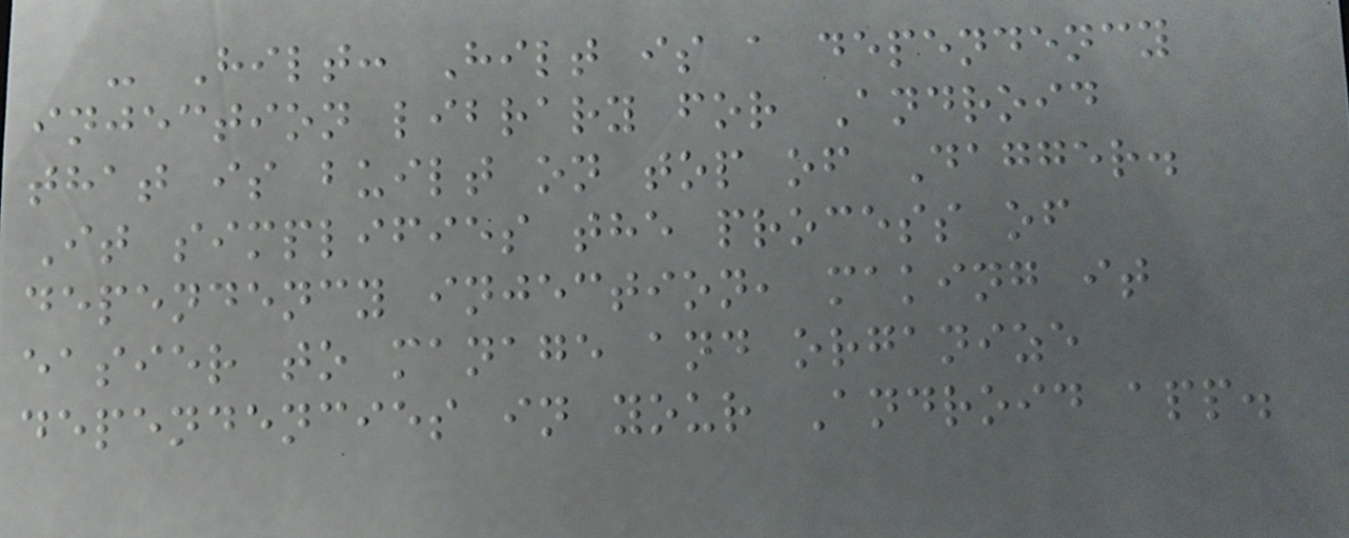- Hilt: Hilt is a dependency
injection library for Android
that is built on top of Dagger.
It simplifies the process of
dependency injection, making it
easier to manage and organize
dependencies in your Android app.
